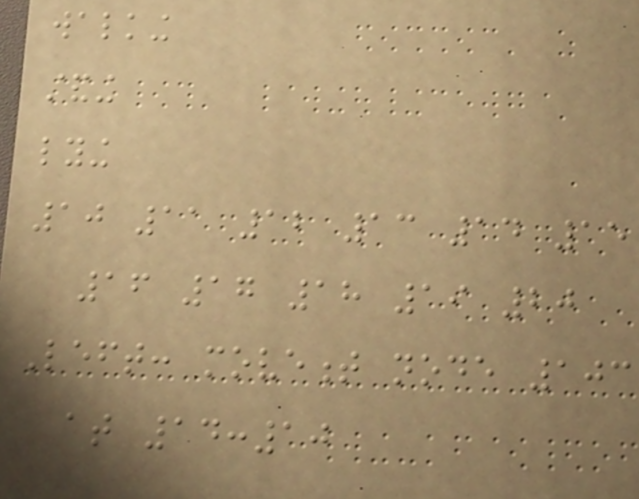walking
standing
lying
10 11 12 13 14 15
16 17 18 19 20
Left: movement node 103
at 14:10
